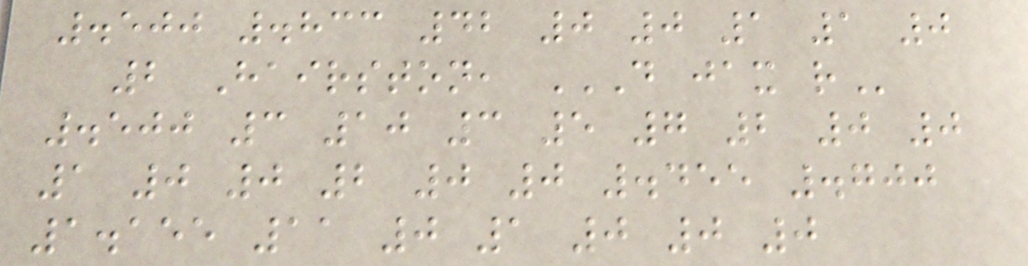.500 .833 42 0 0 1 1 0
2 Hairston, D JAX R
.500 3 10 3 5 7 2 0 0
1 0 0 2 0 0 .455 .700
1.155 11 0 1 0 0 0
